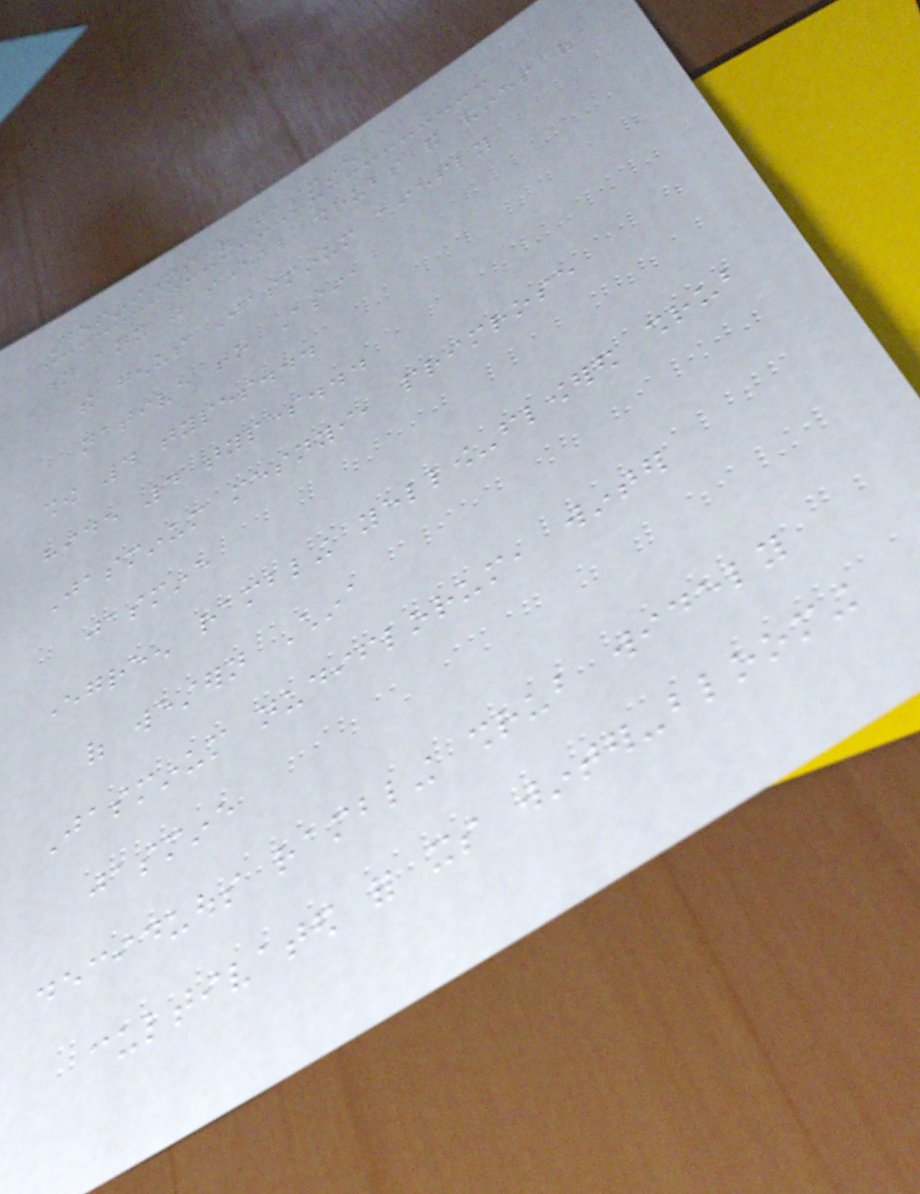Definitions of jasmine
n any of several shrubs and vines of
the genus Jasminum chiefly
native to Asia
show 4 types...
hide 4 types...
Jasminum mesnyi, primrose
jasmine
evergreen rambling yellow-flowered shrub
of western China
Jasminum nudiflorum, winter
jasmine
deciduous rambling shrub widely
cultivated for its winter-blooming
